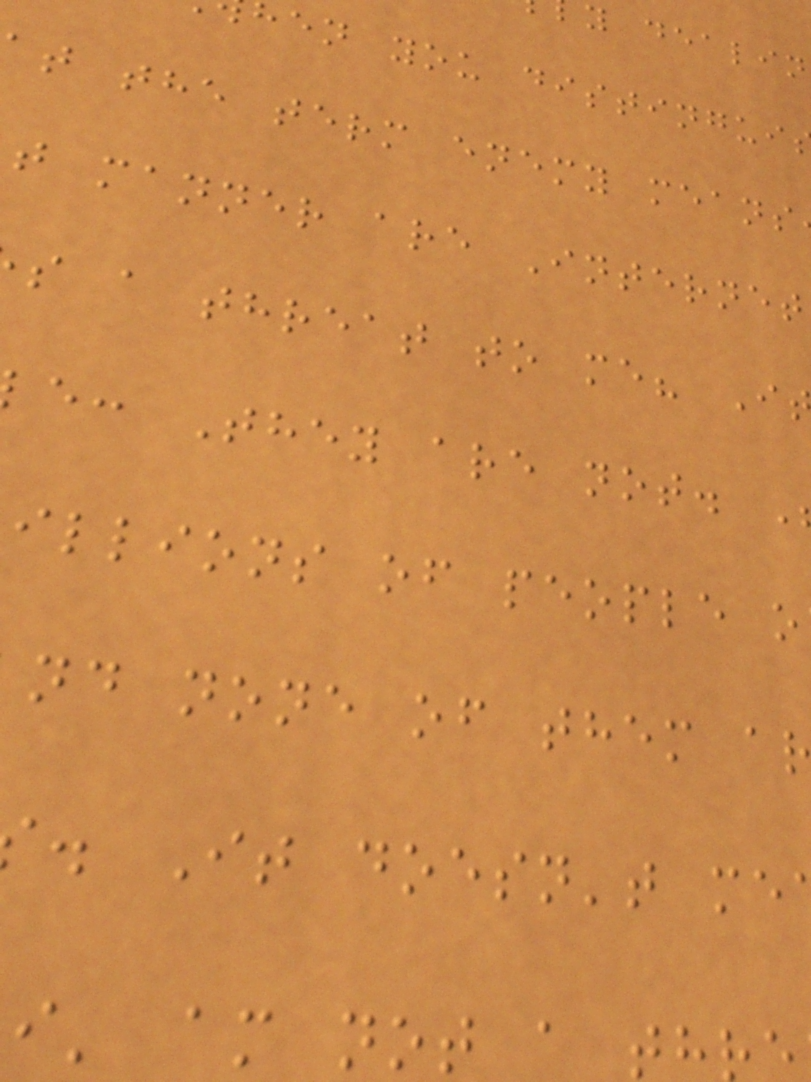y dealin
en you distingui
t the term enemy means
t manner are Internet
s a threat to me? I
e: They are not.
illions of people o
nd none of them a
. It doesn't me
i' am not a th
